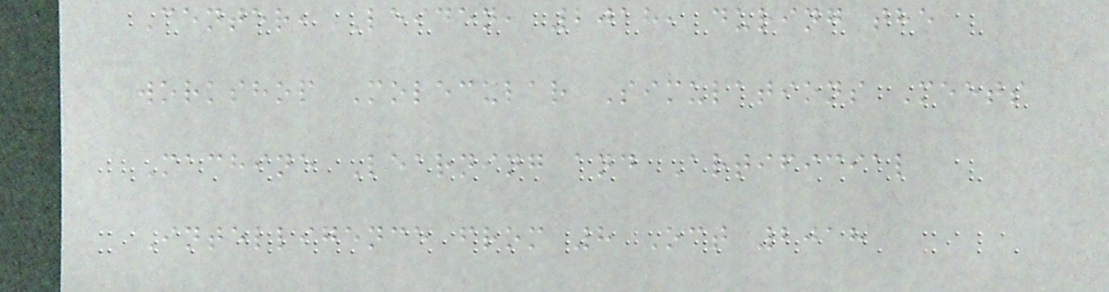Center, Leiden, 2018, during the
workshop Molecular Simulations Meets
Machine Learning and Artificial
Intelligence from 8 Oct 2018
